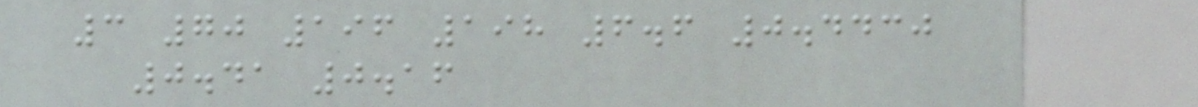3 70 196 198 6.6 0.4430
0.41 0.16
